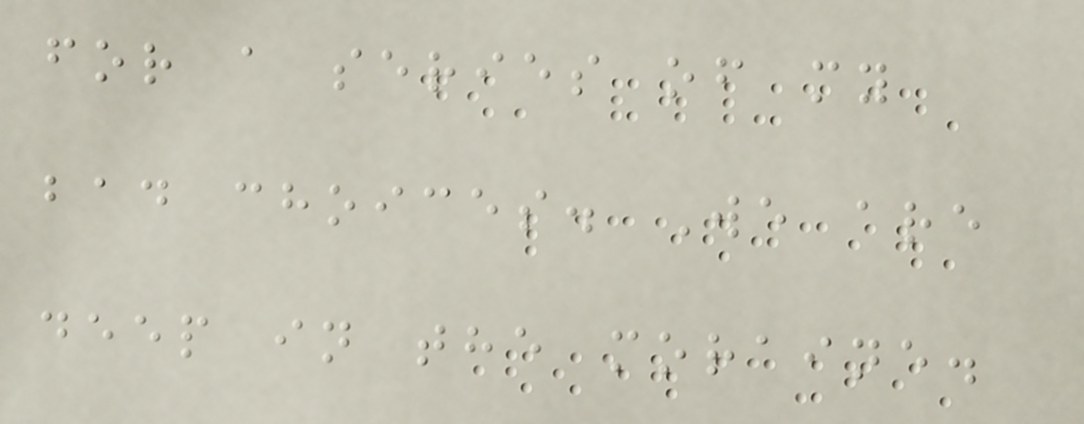for a series of my
bad choices. We are
deep in the moraine.
